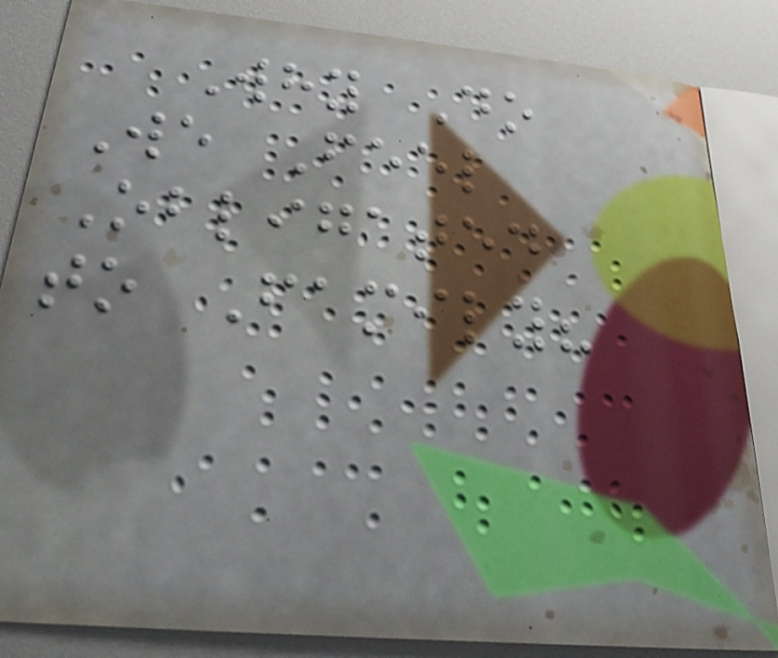Why Do
We Feel
Obligated
to Family?
